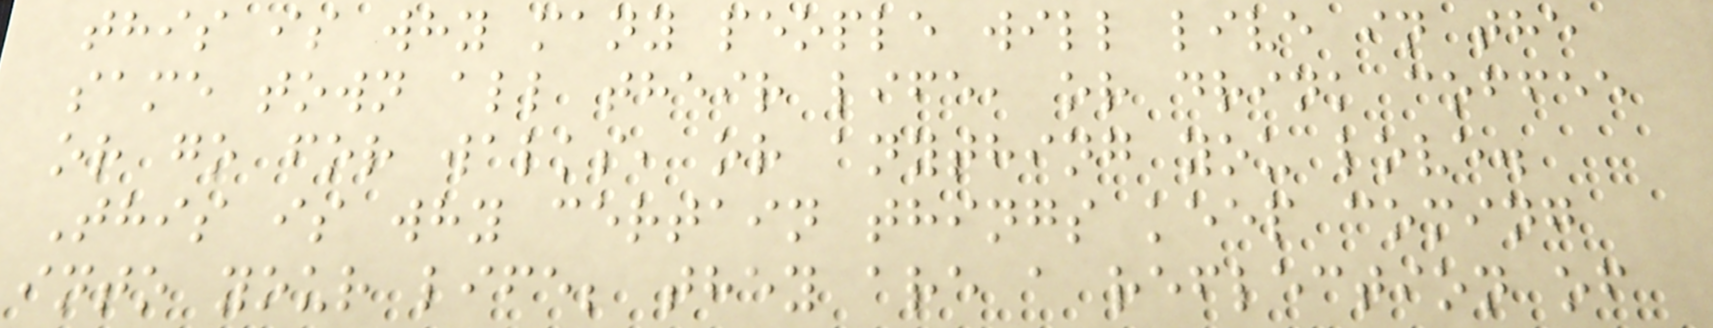this is why many people will live in the
same town all their life, or drink coffee
or go for walks, or anything you love.
This is why certain things keep coming
into your life; they are a reflection of
